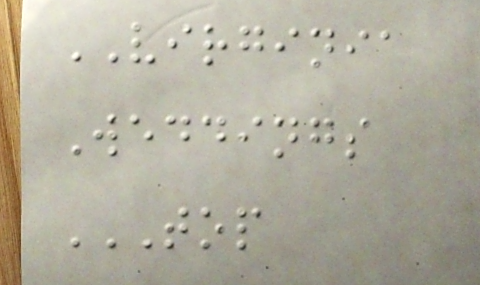VIRGINIA
Weddings
TOP
